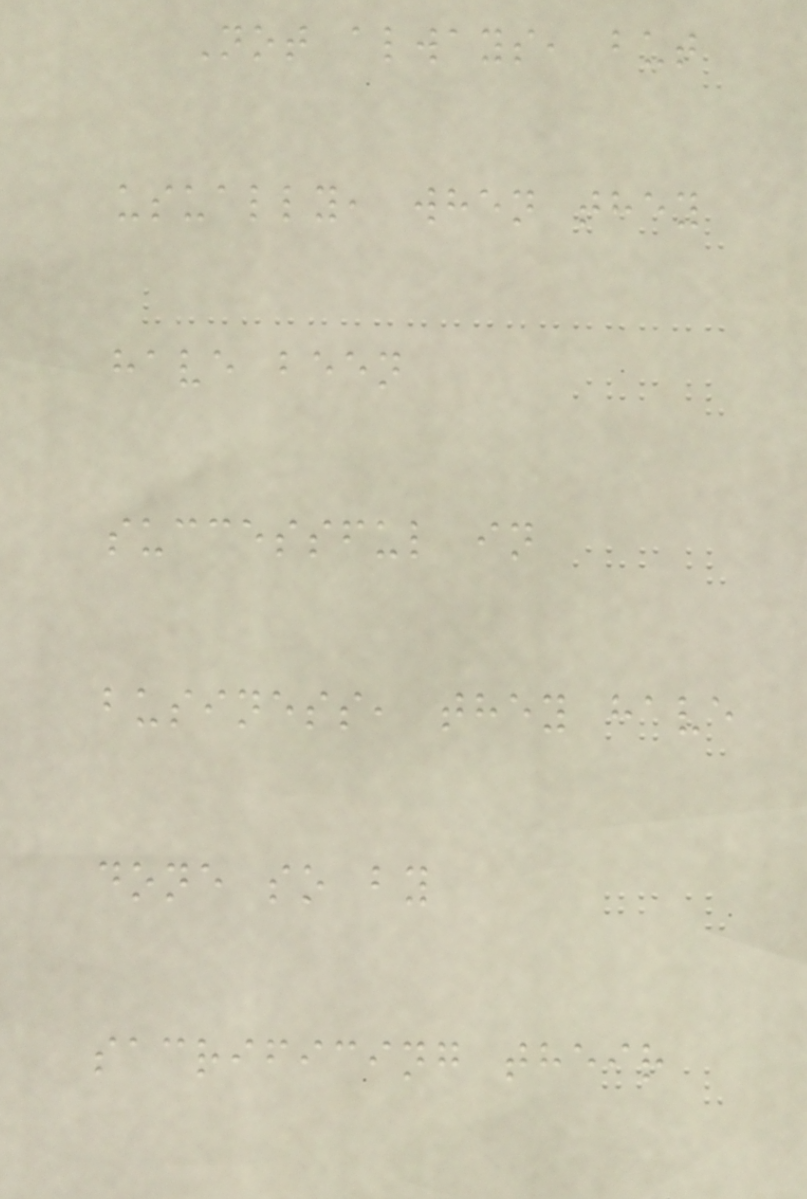Not always, but
usually, when they
have been
successful in
business, they have
done so by
sacrificing their
